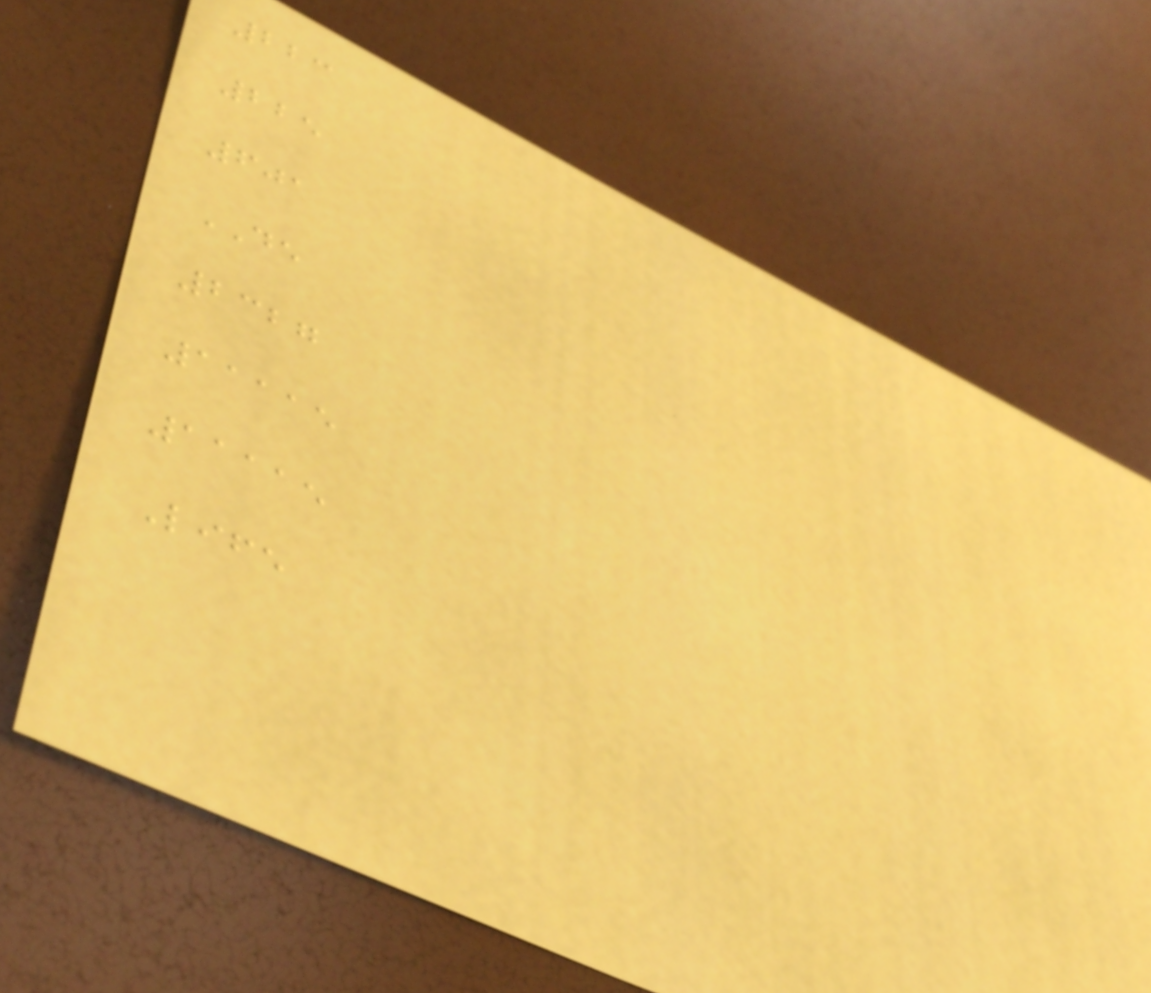223
225
601
DE
2327
11115
11115
Life
